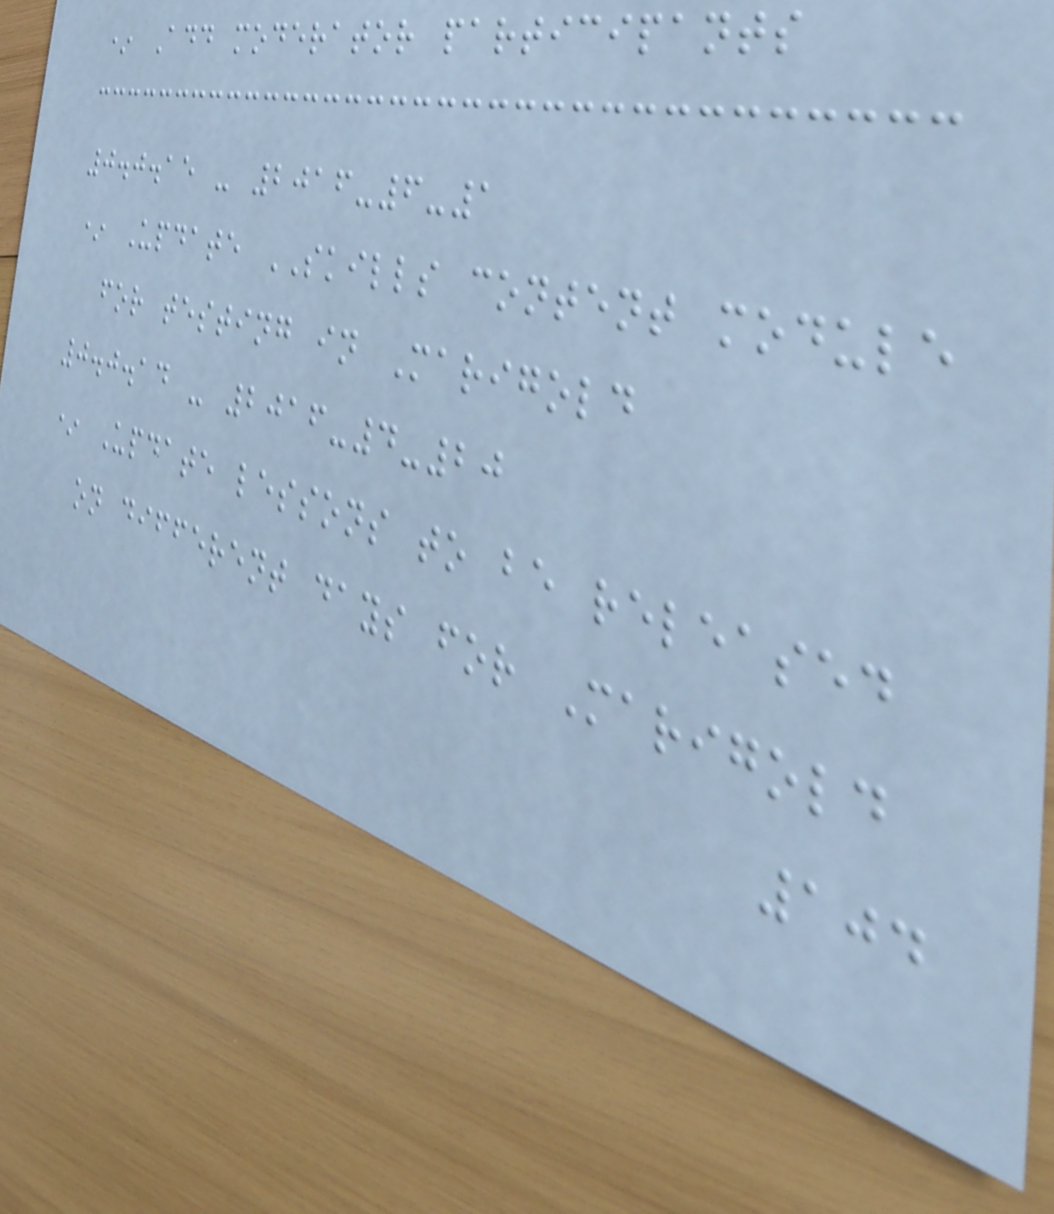* Add moderator participants
0.0.15 - 2016-6-1
* Update SKILLS content module
for testing in Marigold
0.0.14 - 2016-4-20
* Update lessons to be released
on different days for Marigold
104
